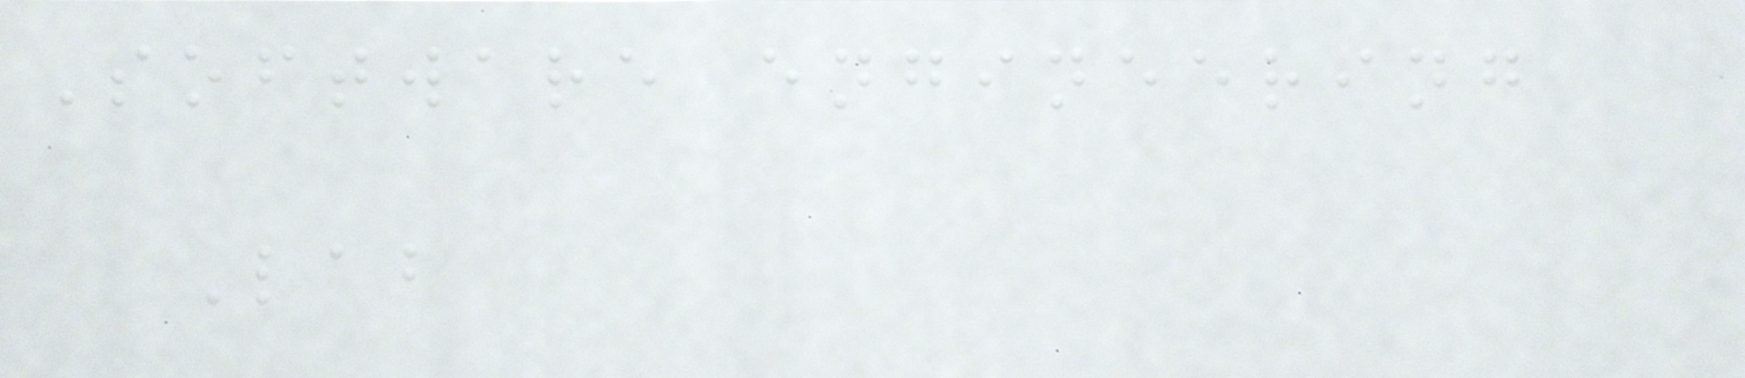Software engineering
Lab
